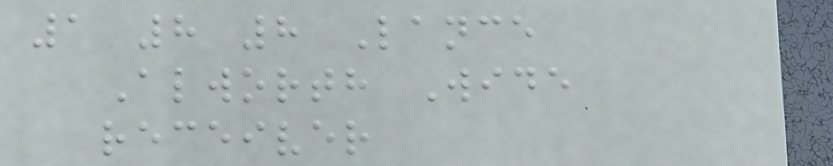1 8 8 Lance
Alworth Wide
receiver
